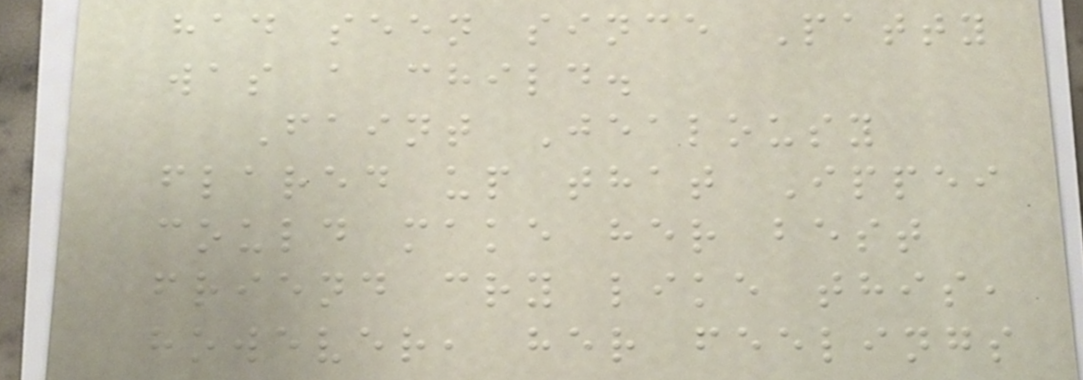had seen since Patty
was a child.
Faint Jealousy
flared up that Ippei
could make her best
friend cry like this,
however, her feelings
